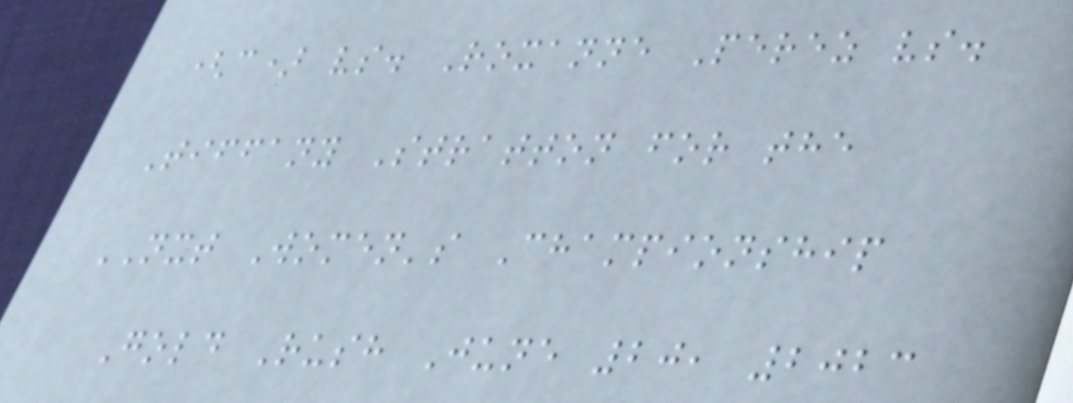(c) vs. Roxanne Perez vs.
Tiffany Stratton for the
NXT Women's Championship
Gold Rush June 20, 2023
